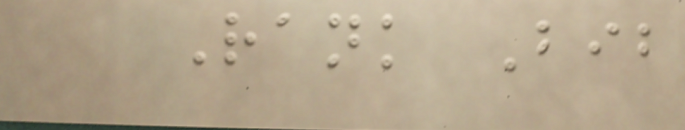Rank Bib
